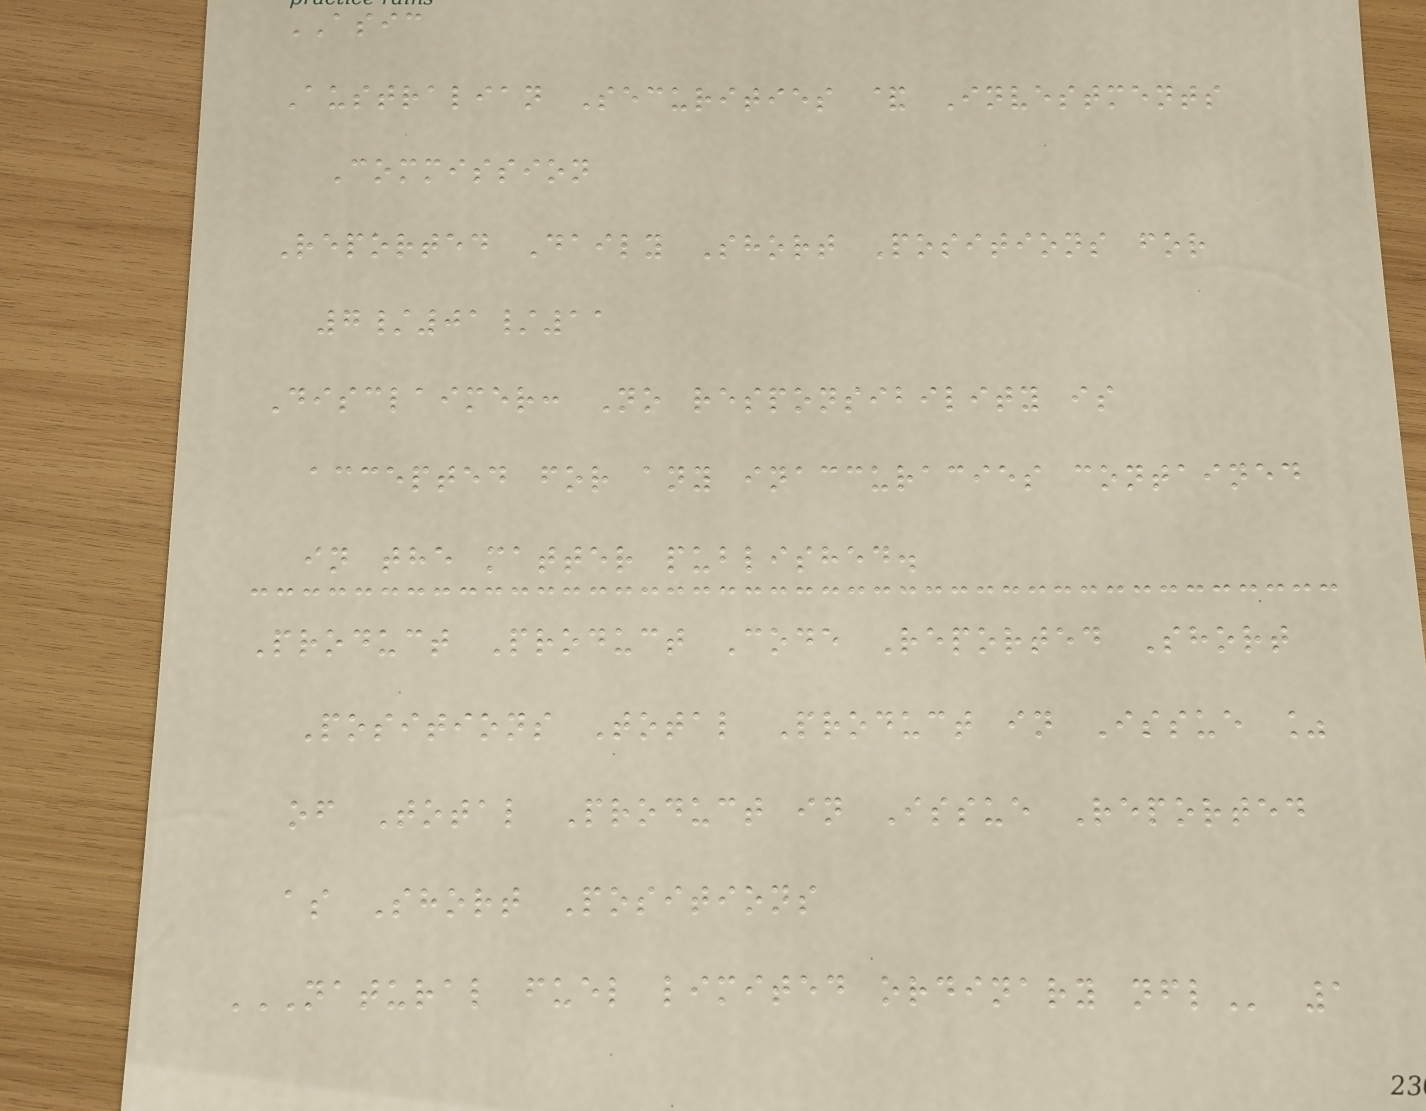ASIC
Australian Securities & Investments
Commission
Reported Daily Short Positions for
7/01/11
Disclaimer: No responsibility is
accepted for any inaccuracies contained
in the matter published.
Product Product Code Reported Short
Positions Total Product in Issue %
of Total Product in Issue Reported
as Short Positions
NATURAL FUEL LIMITED ORDINARY NFL 1
